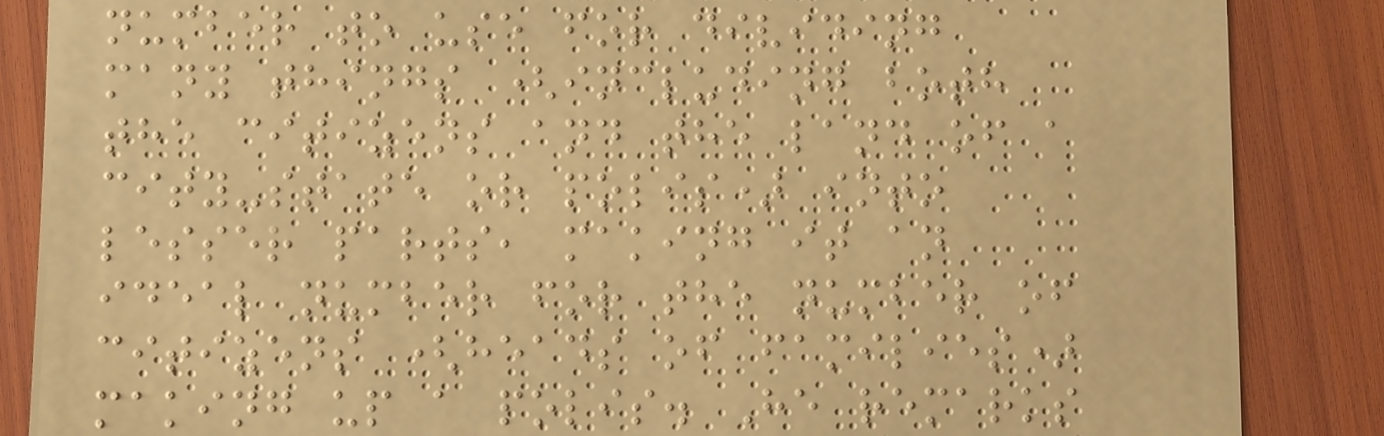number to use for dividing
many things (including both
the citizens and the land of a
city-state or polis) into
lesser parts, making it an
ideal number for the number of
citizens (heads of families)
making up a polis. He remarks
